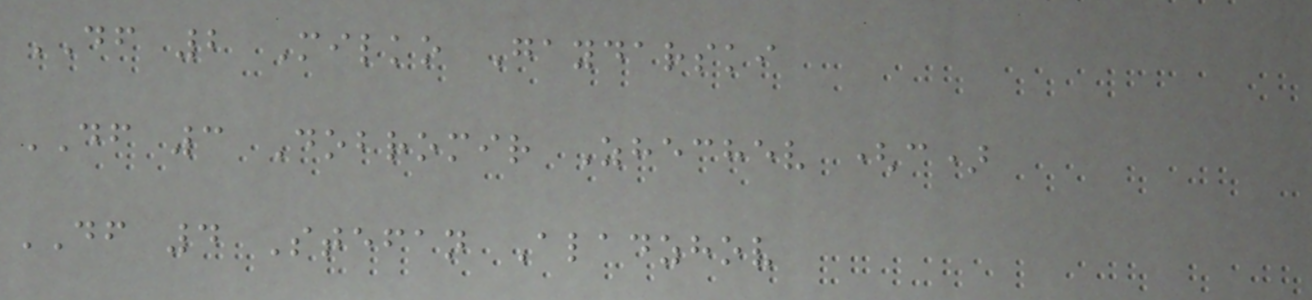DF 2 Milko Gaydarski
DF 3 Dobromir Zhechev (c)
DF 4 Stefan Aladzhov
